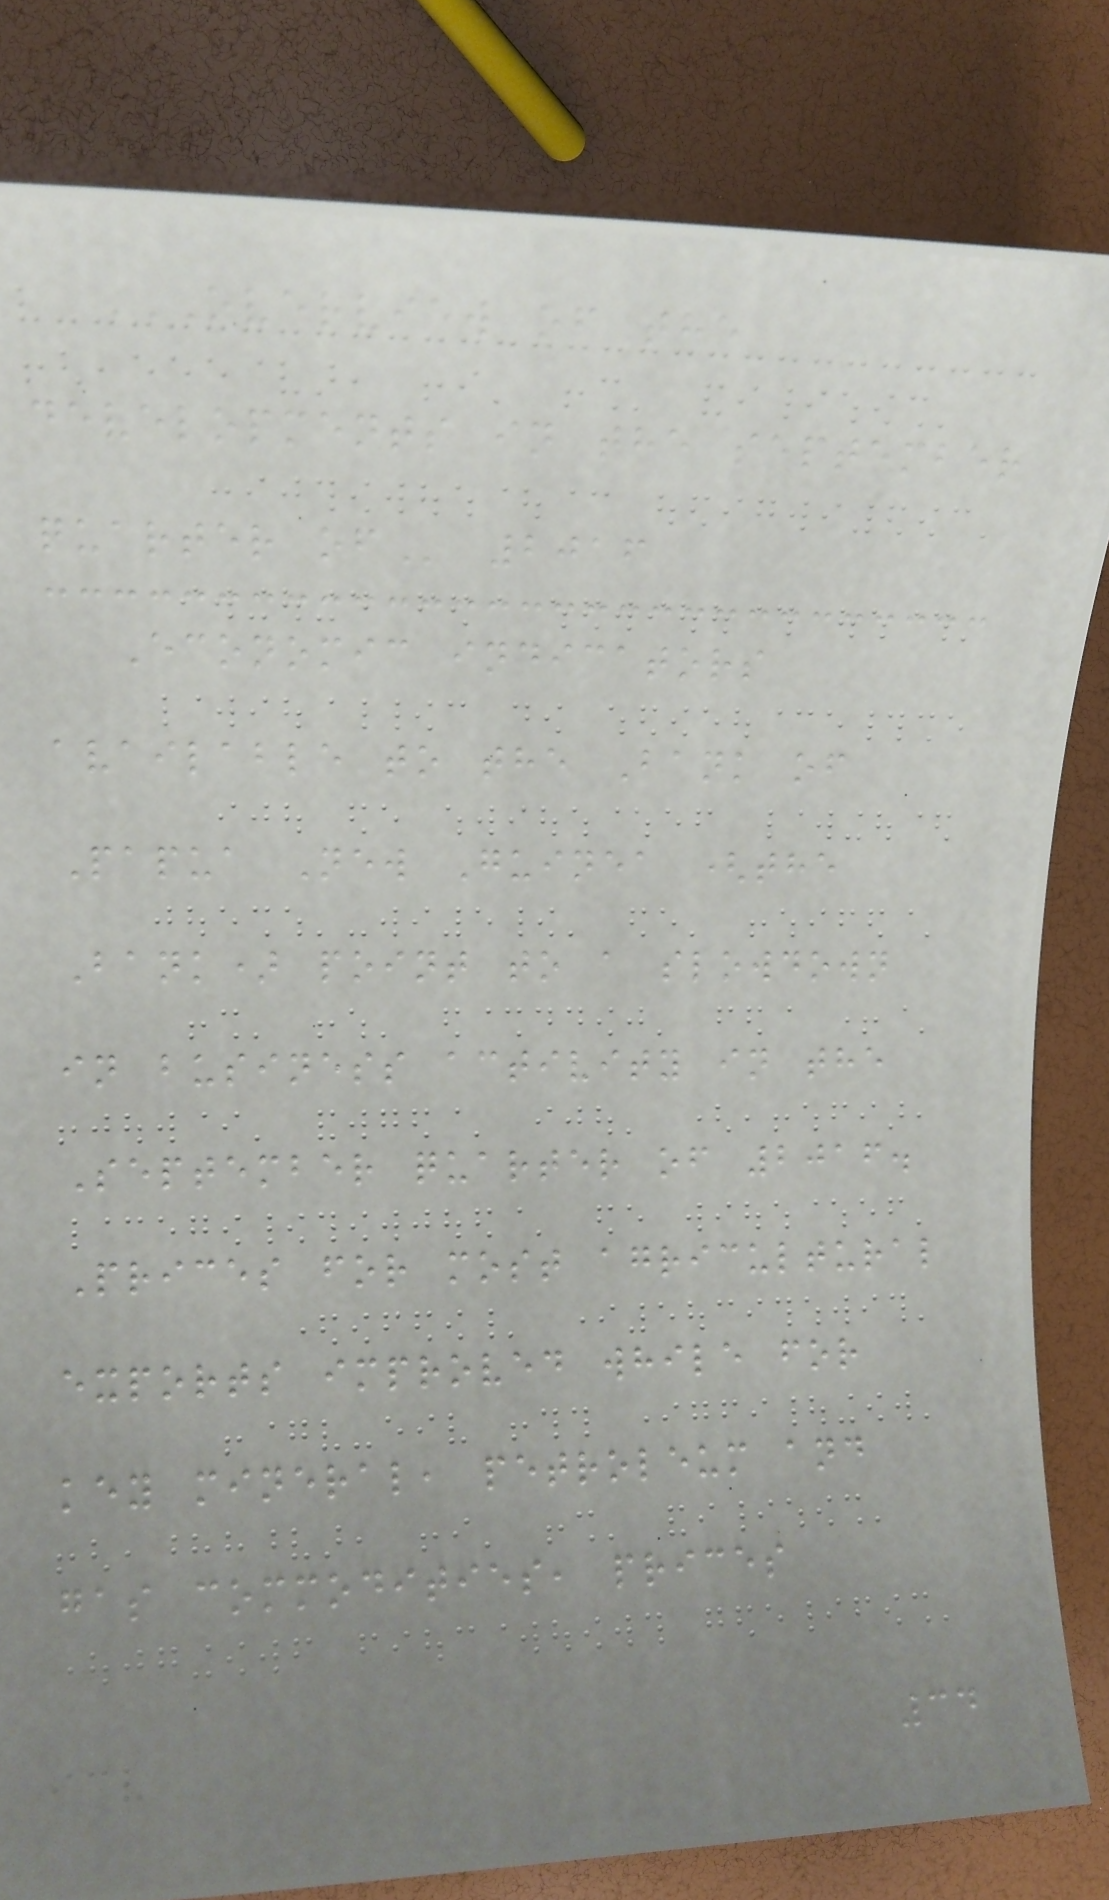OVERVIEW OF THE
DEVELOPMENTS IN THE SEPTEMBER
QUARTER OF 2016
Economic indicators
available to the Bank of
Papua New Guinea (the
Bank) point to a slowdown
in business activity in the
September quarter of 2016.
Prices for most agricultural
exports improved while for
key mineral, petroleum and
gas commodities, prices
34
